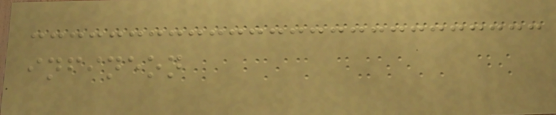infineon
